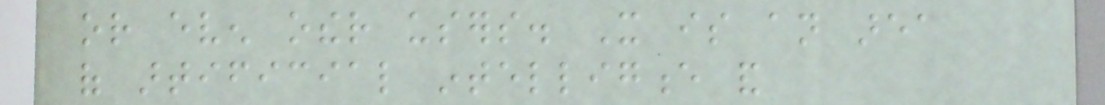or even other users. It is an area
of artificial intelligence and
